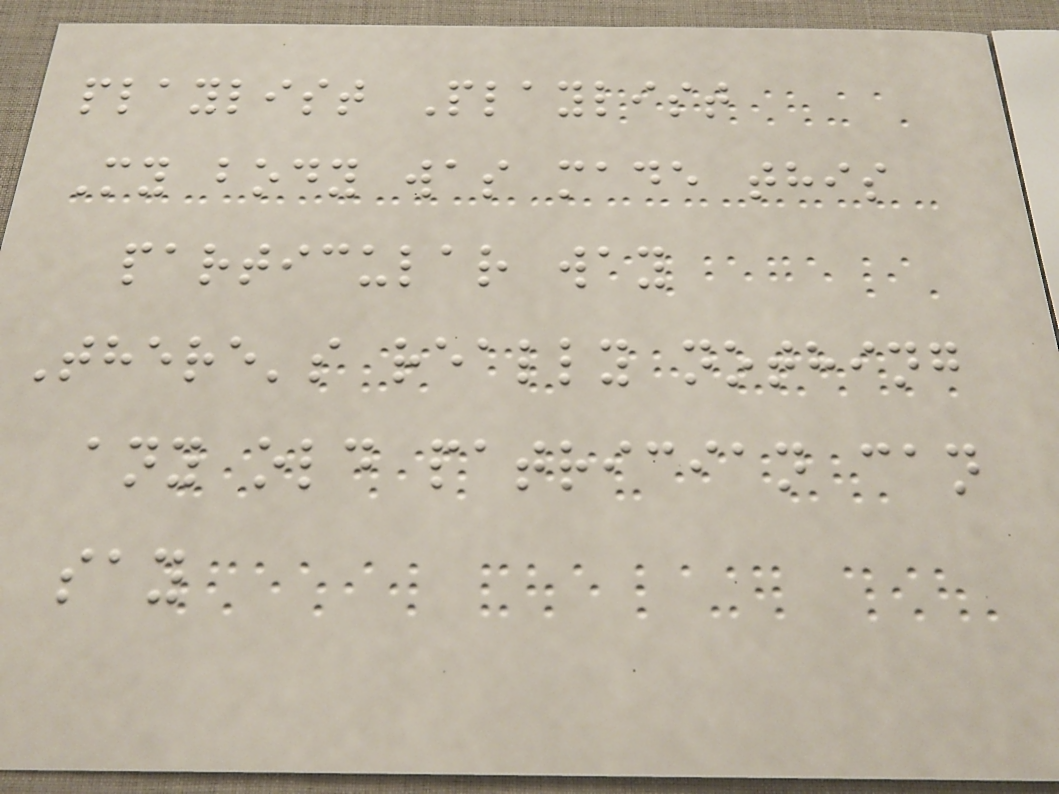playlist Playlist
My body was made this
particular way
There's really nothing
any old patrician can
say
